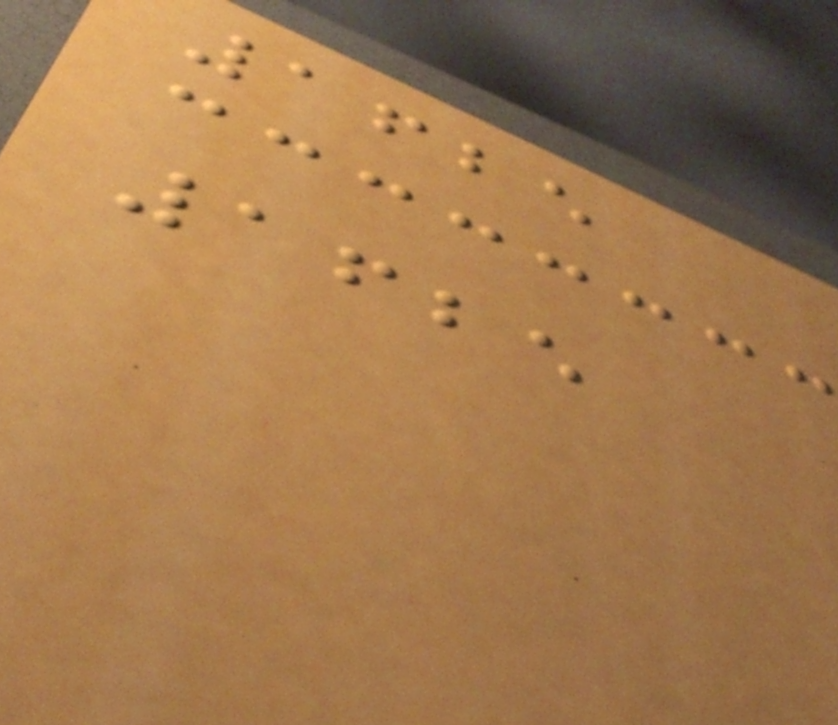1625
1625
